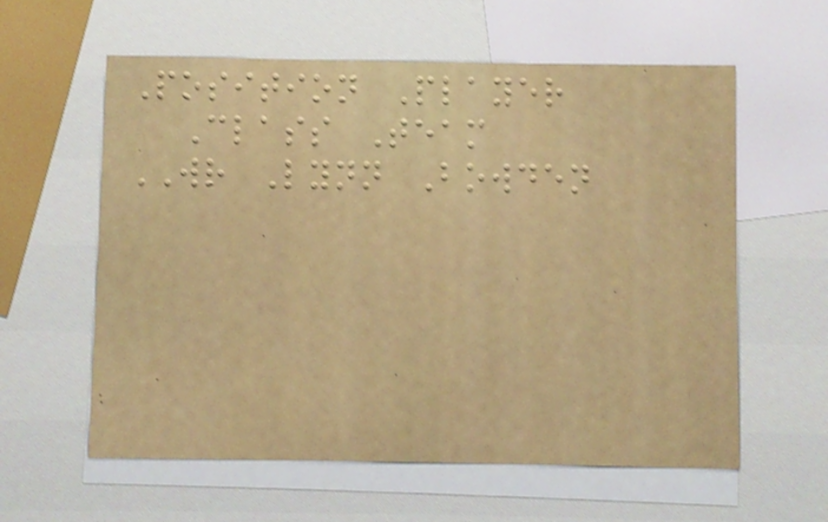Position Player
Class Team
WR Lynn Bowden
